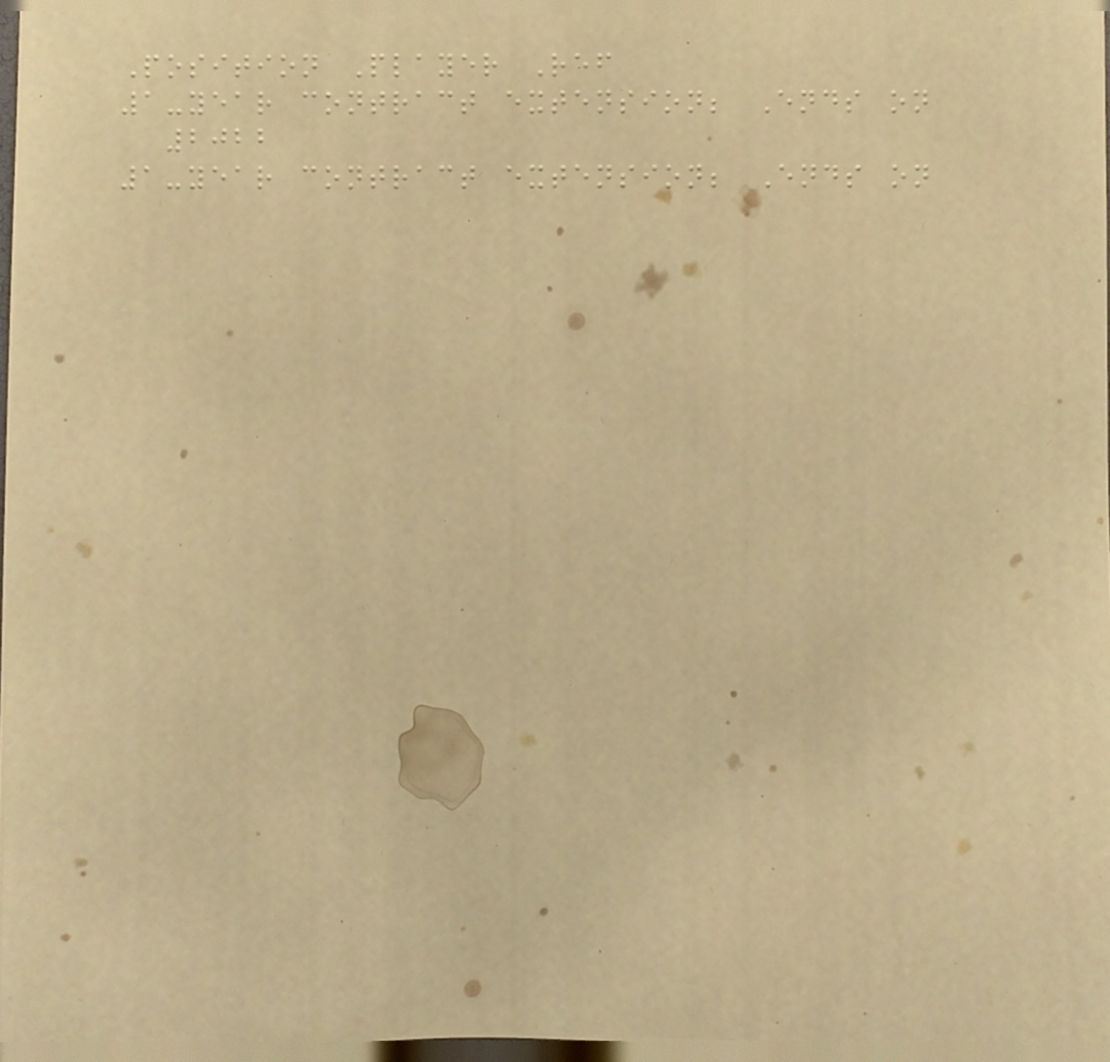Position Player Ref
1-year contract extension; Ends on
2022
1-year contract extension; Ends on
